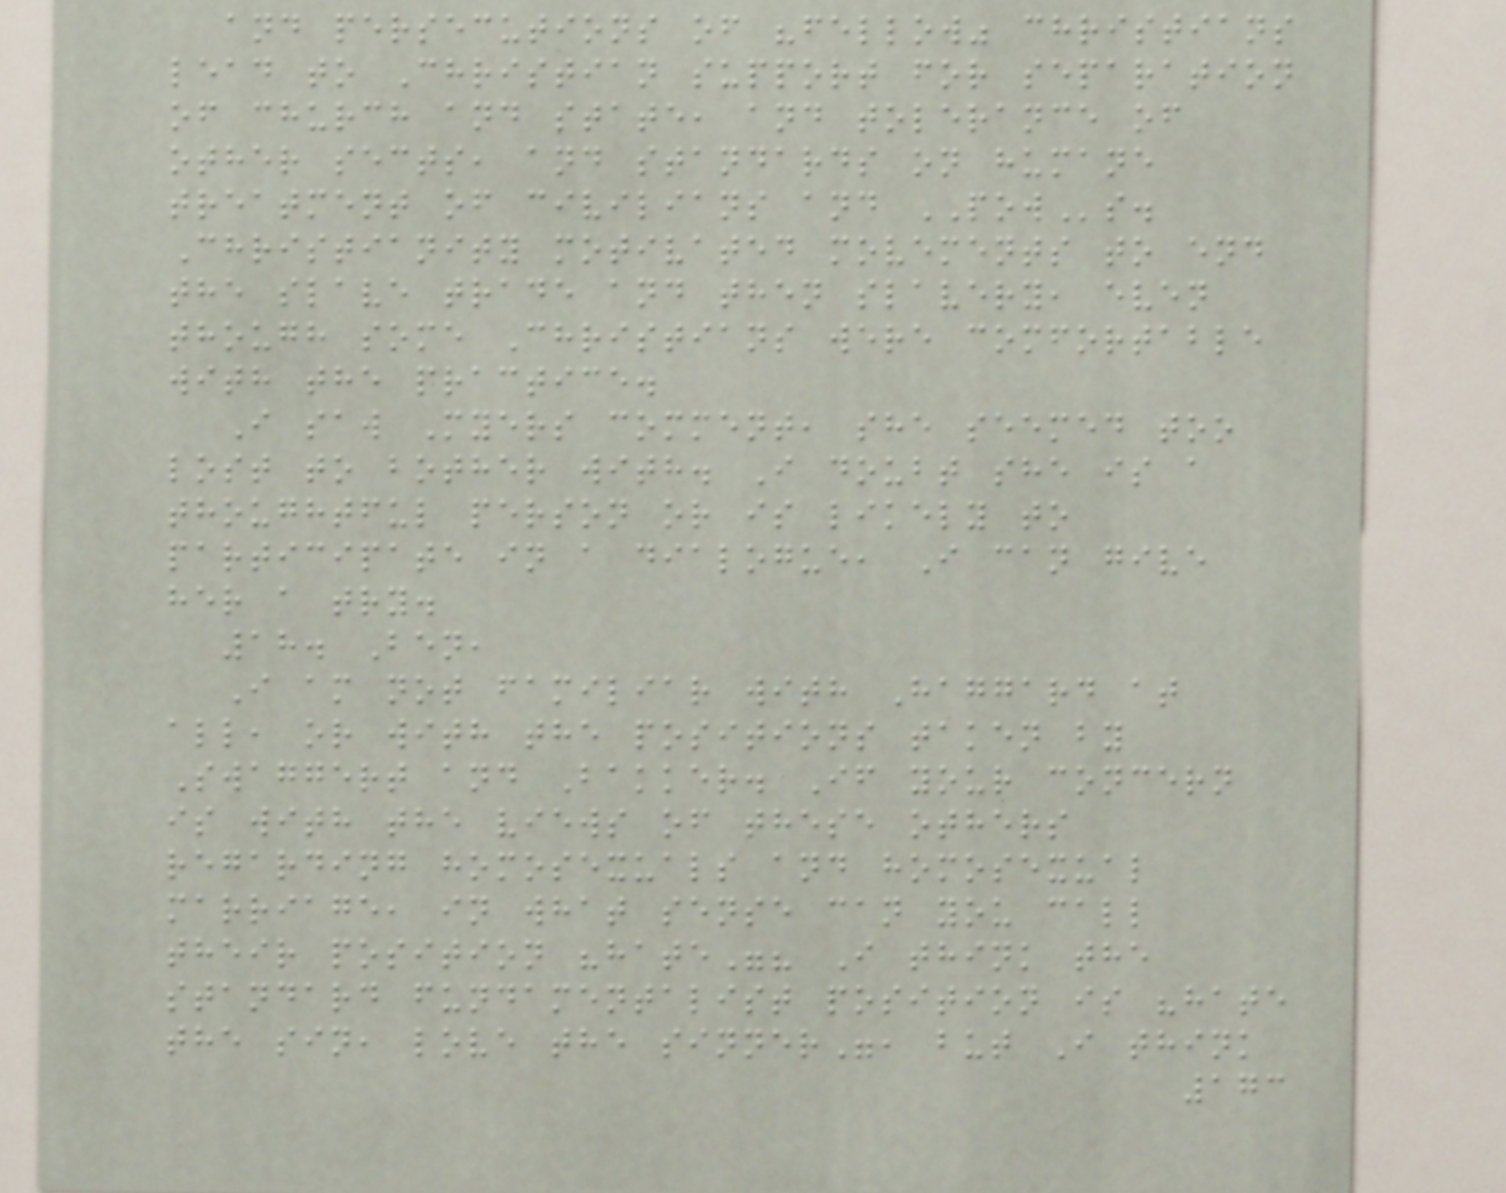and persecutions of "fellow" christians
lead to Christian support for separation
of church and state, and tolerance of
other sects, and standards on humane
treatment of civilians and POWs.
Christianity motivated movements to end
the slave trade and then slavery, even
though some Christians were comfortable
with the practice.
I saw Myers comment, she seemed too
lost to bother with. I doubt she is a
thoughtful person or is likely to
participate in a dialogue, I can give
her a try.
18. Ben,
I am not familiar with Haggard at
all, or with the positions taken by
Swaggert and Bakker. If your concern
is with the views of these others
regarding homosexuals and homosexual
marriage, in what sense can you call
their position "hate"? I think the
standard fundamentalist position is "hate
the sin, love the sinner", but I think
173
